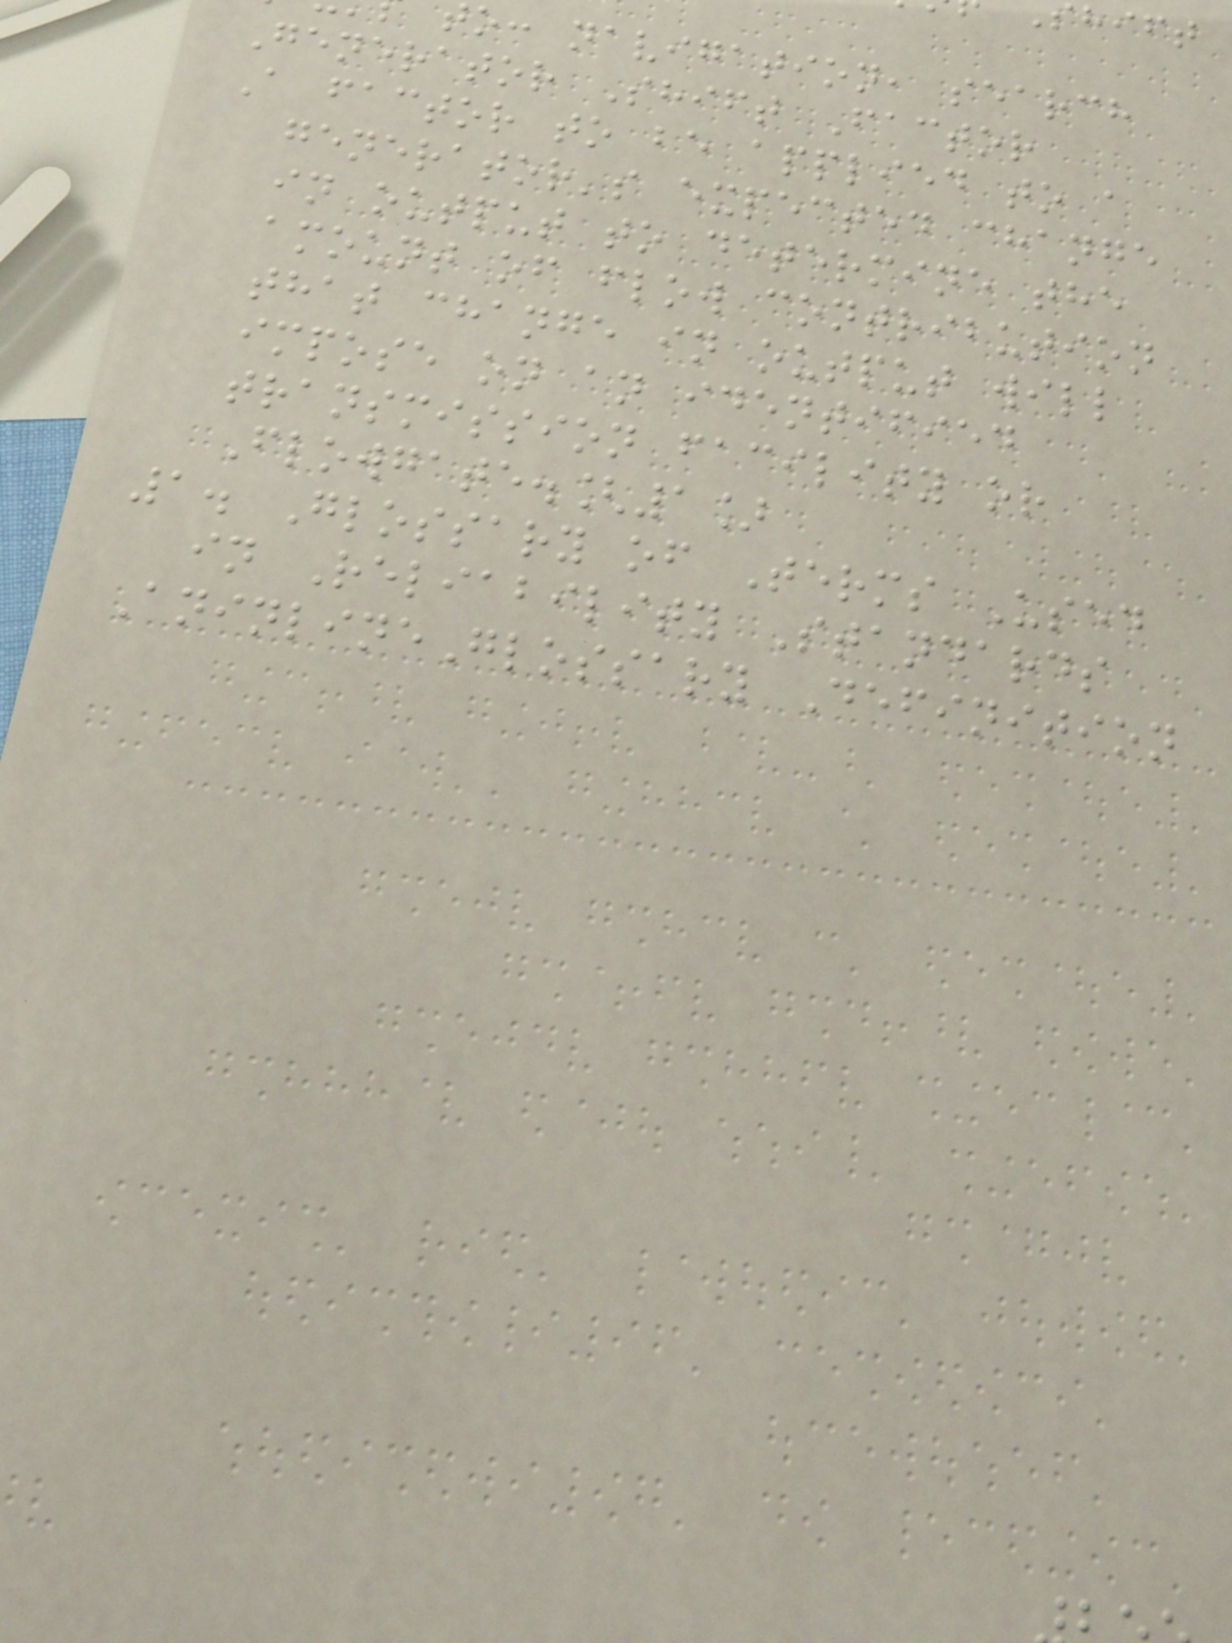o: navigation, search
Generator Shift Factor
A factor to be applied to a
generator's expected change
in output to determine the
amount of flow contribution
that change in output will
impose on an identified
transmission facility or
Flowgate.[1]
1. Glossary of Terms Used
in Reliability Standards
AninlineGlossary Definition
